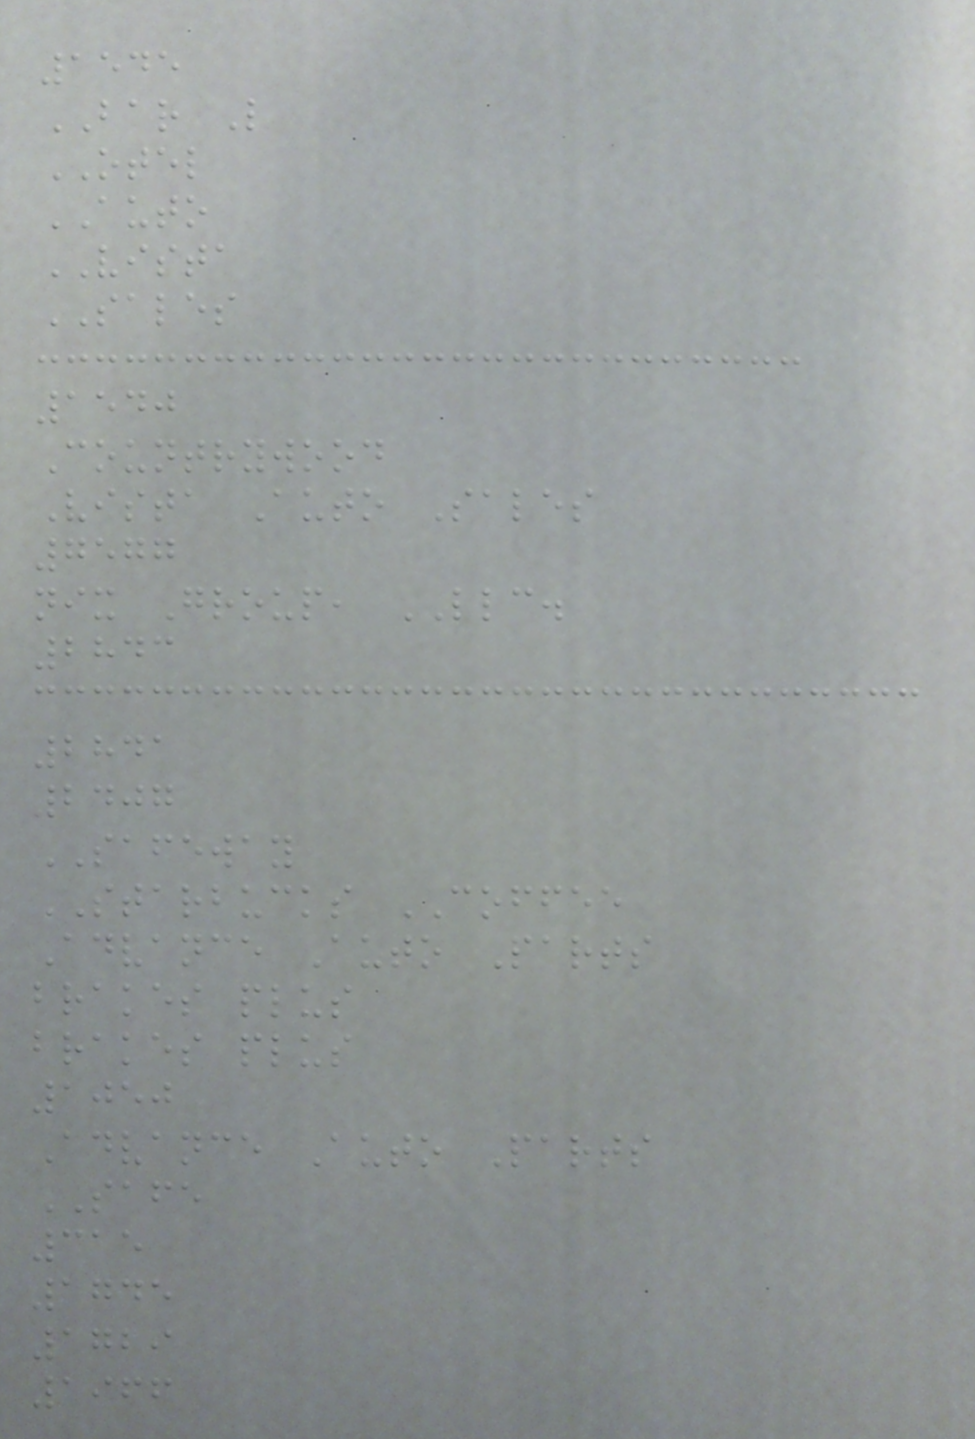1545
BAR L
OTEL
AUTO
VISTA
SALES
1540
Countrywood
Vista Auto Sales
7577
nix Group, LLC.
2843
2841
2407
SAFEWAY
STARBUCKS COFFEE
Advance Auto Parts
brakes plus
brakes plus
1050
Advance Auto Parts
SAFE
315
1745
1729
1966
